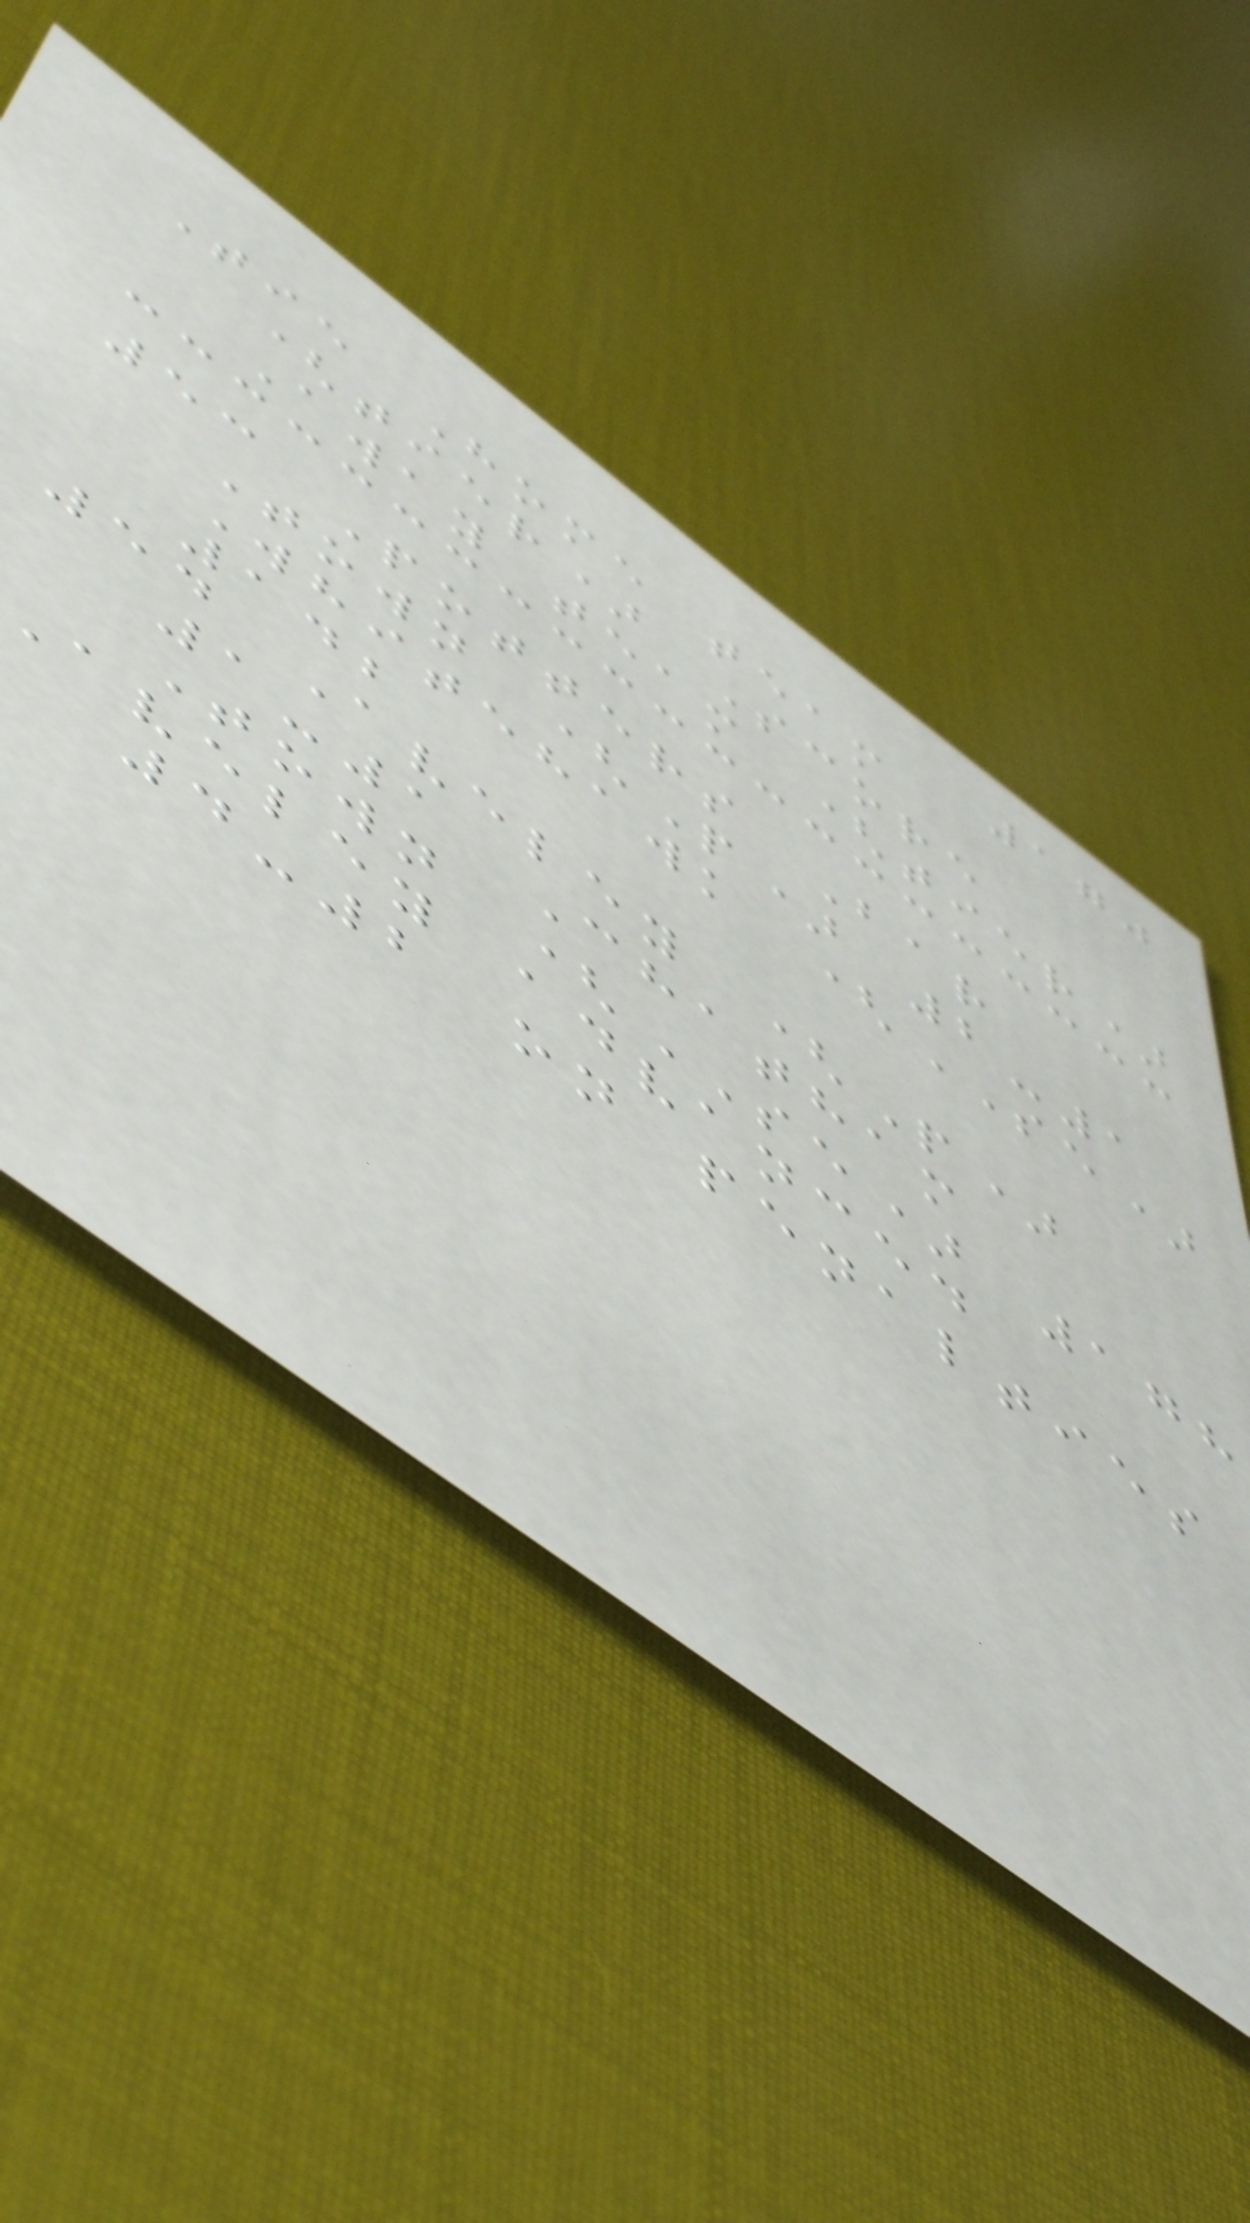170
Tie Home team
(tier) Score
Away team (tier)
53 Potters Bar
Town (P) 2-1
Whitehawk (SE)
142
54 Aveley (P)
1-1 Chatham
Town (SE) 178
aveley advanced
4-2 on penalties
